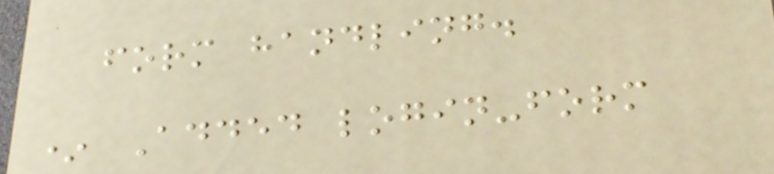form handling.
* Added login-form
